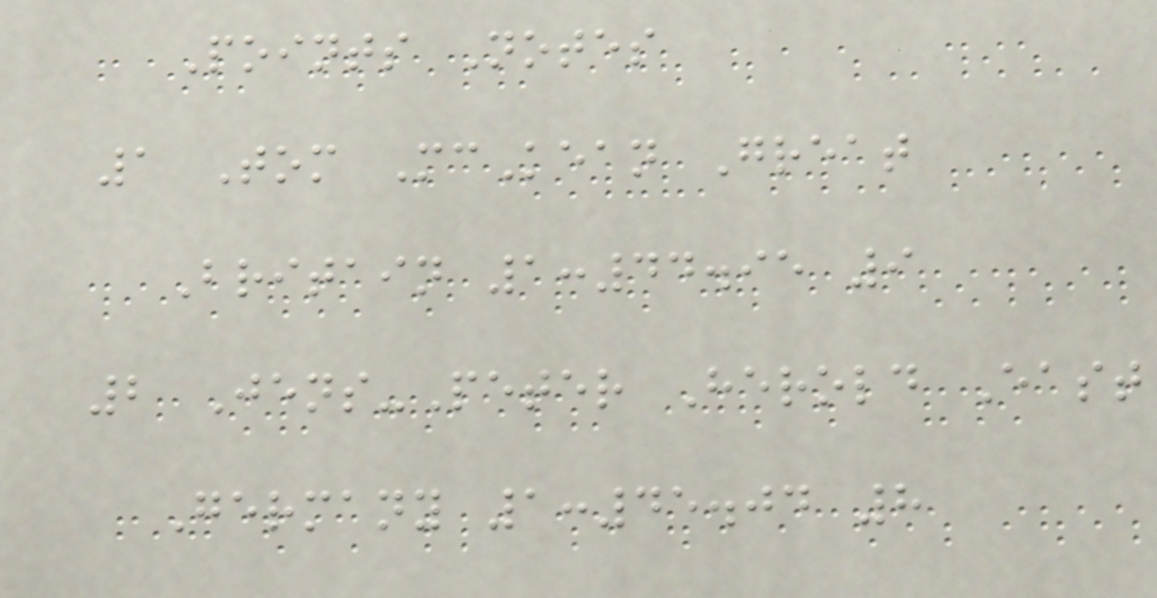Points Notes
1 Tom McKean Great
Britain 1:44.95 9
2 Jens-Peter Herold East
Germany 1:45.04 8
